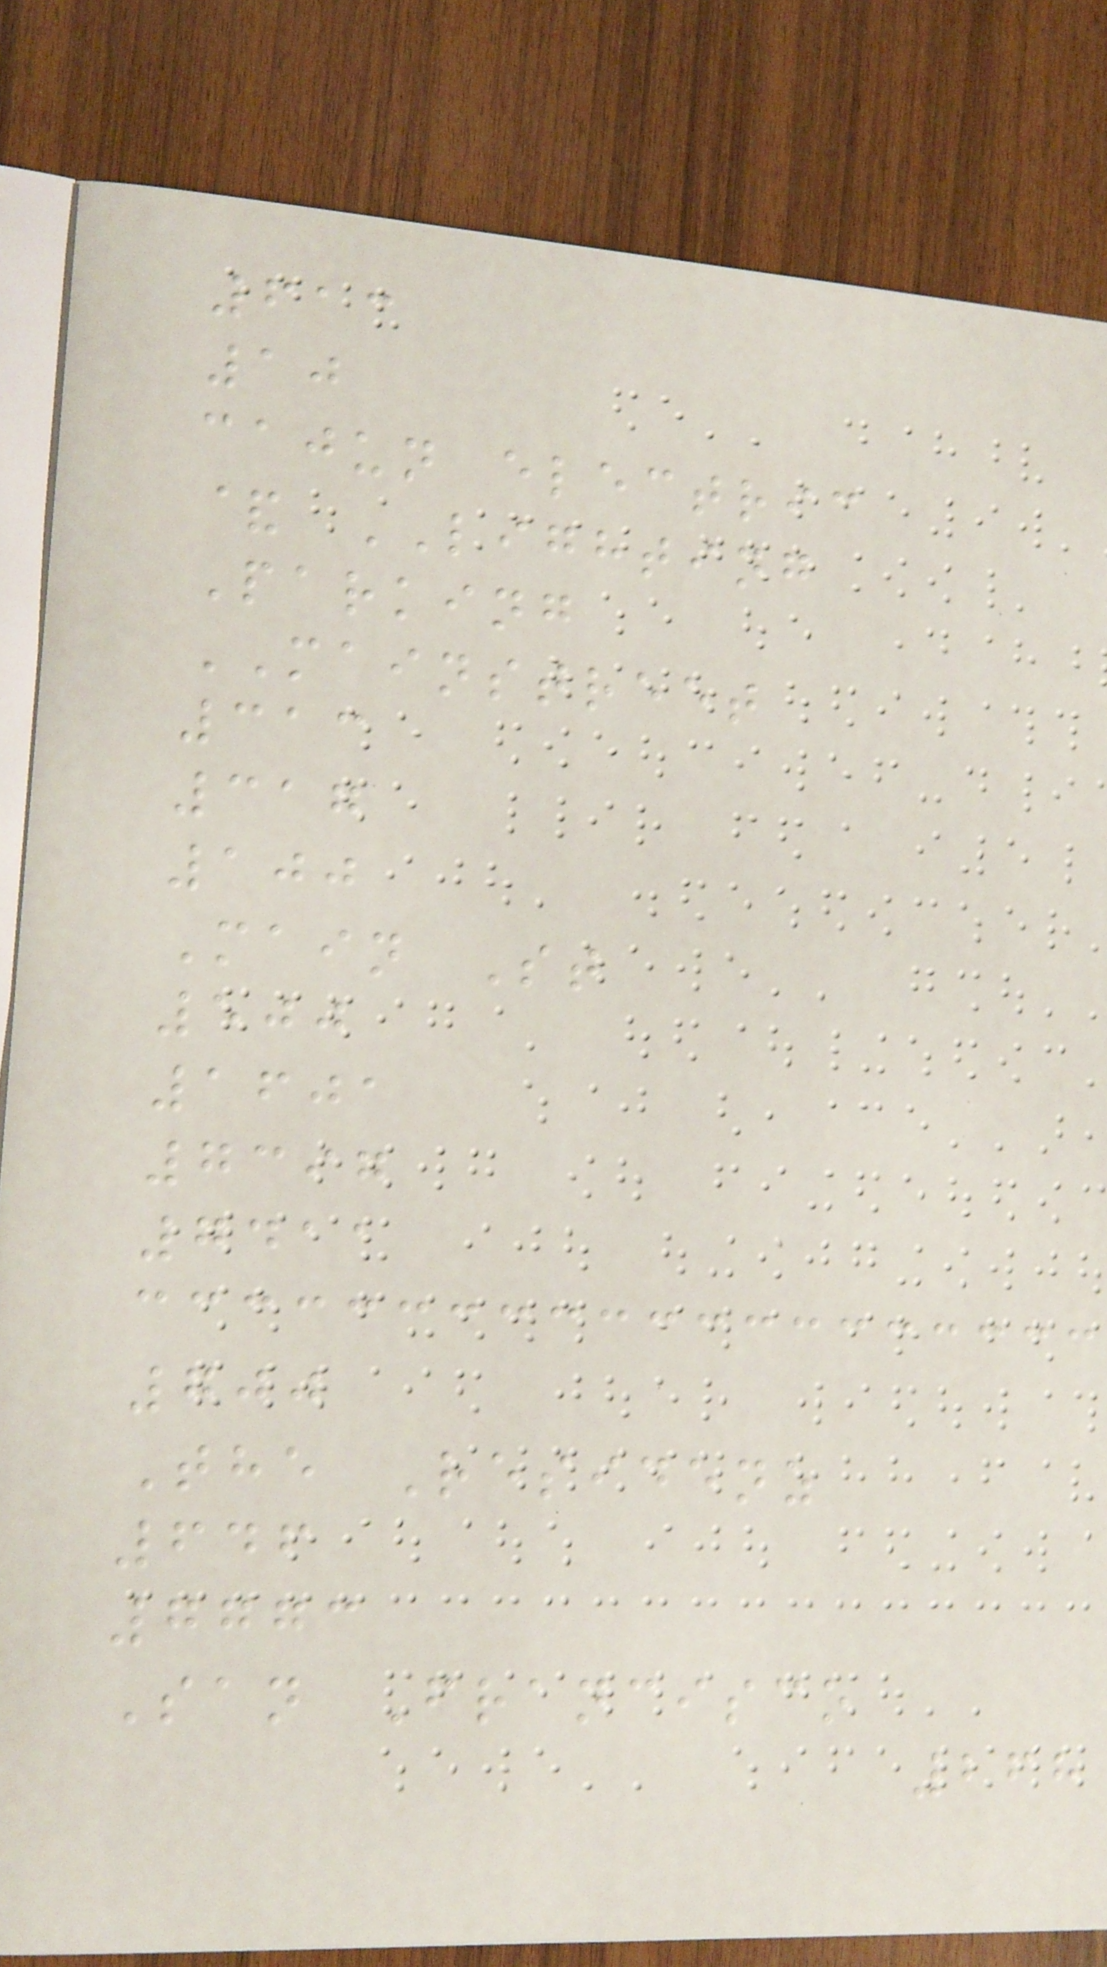613
10
cajun electric
& LIGHTING
Parking
MAINSTREET
313
317
100
Main St
500
1601
7397
7411
700
The Residenz
646
7773
San Francisco
268
